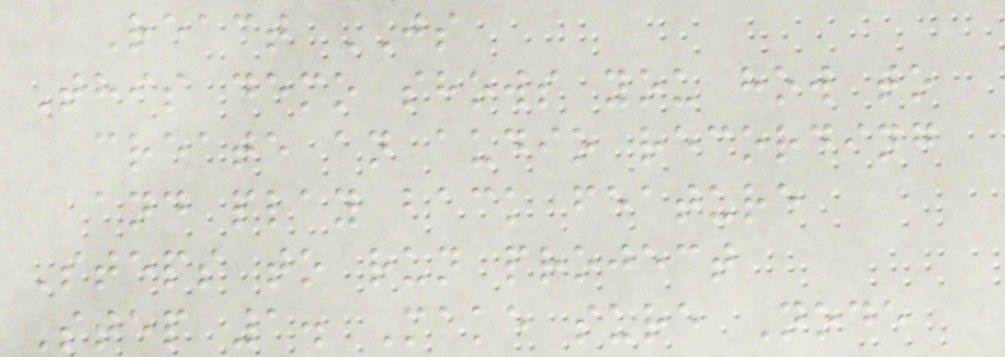React JS
This demo shows you how to
create an audio recording
and play back feature
Steps to run project
Step 1. Make sure Node
